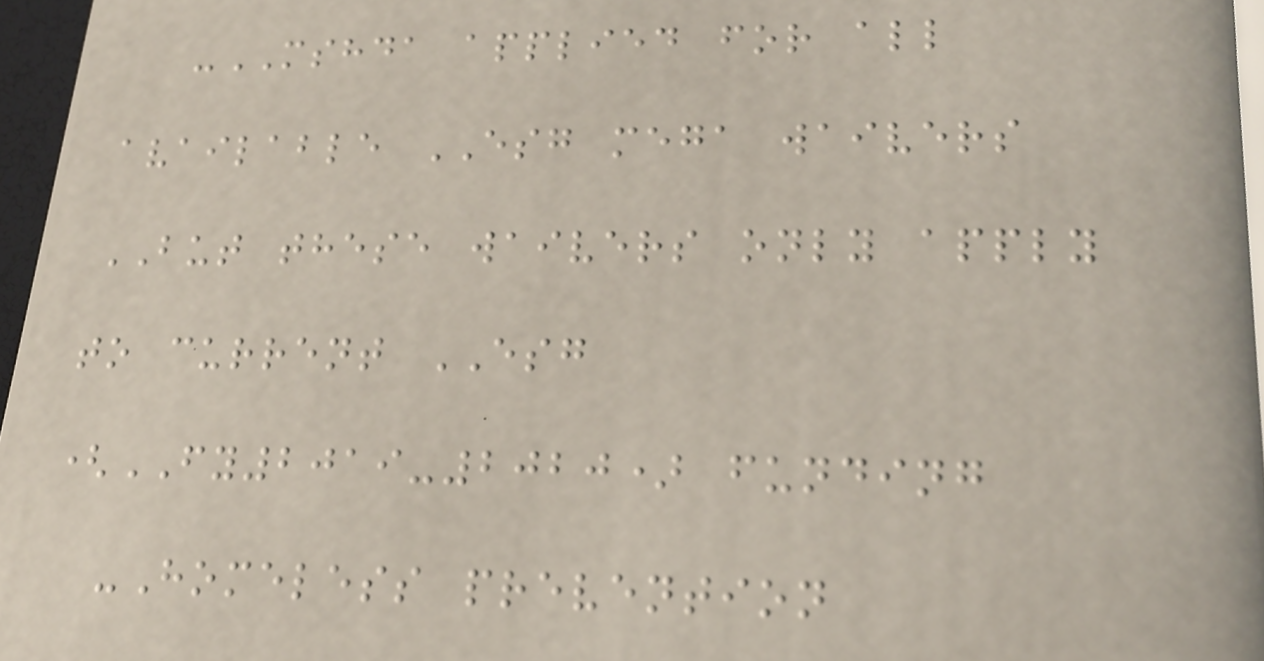-MSHDA applied for all
available ESG mega waivers
BUT these waivers only apply
to current ESG
(FY2019-2020) funding
-Homeless prevention
